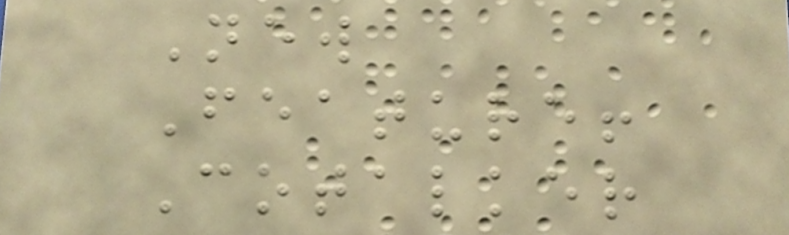New
Feature!
Cotalker
